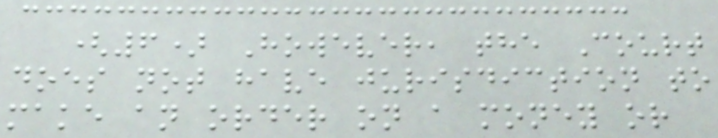(6) However, the Court
does not have jurisdiction to
make an order on a money or
